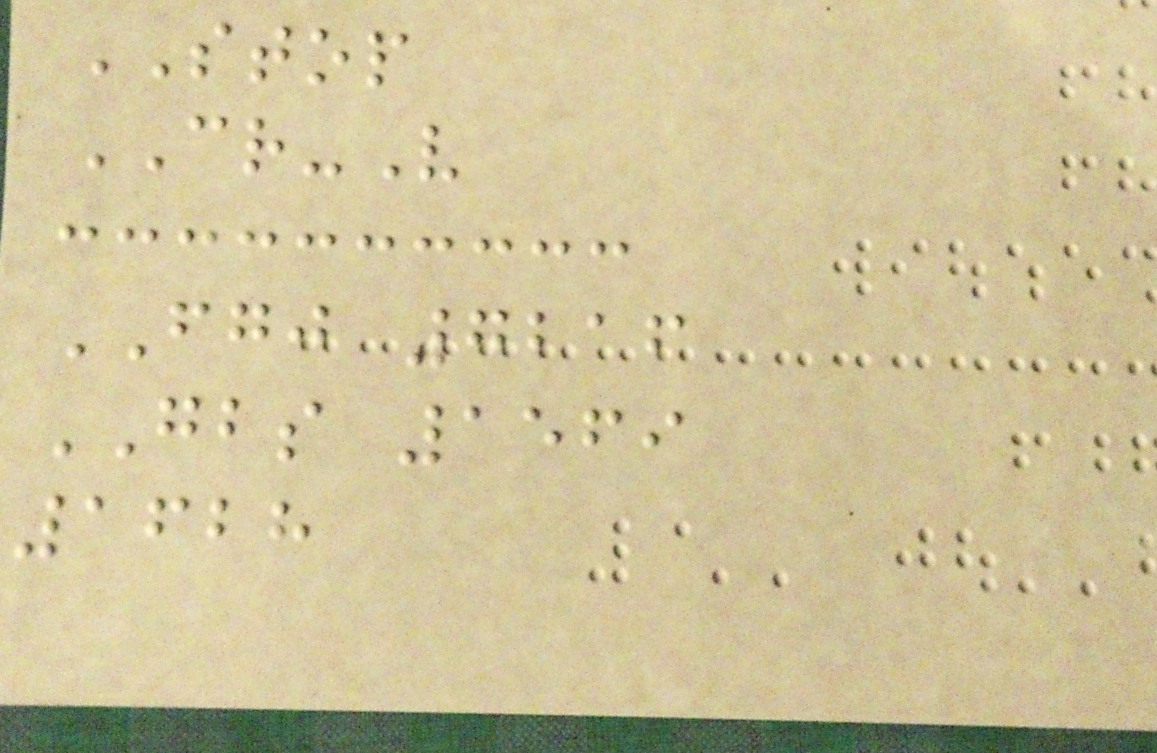STOP
CR-V
FGJ 7216
GBS 1569
1628
